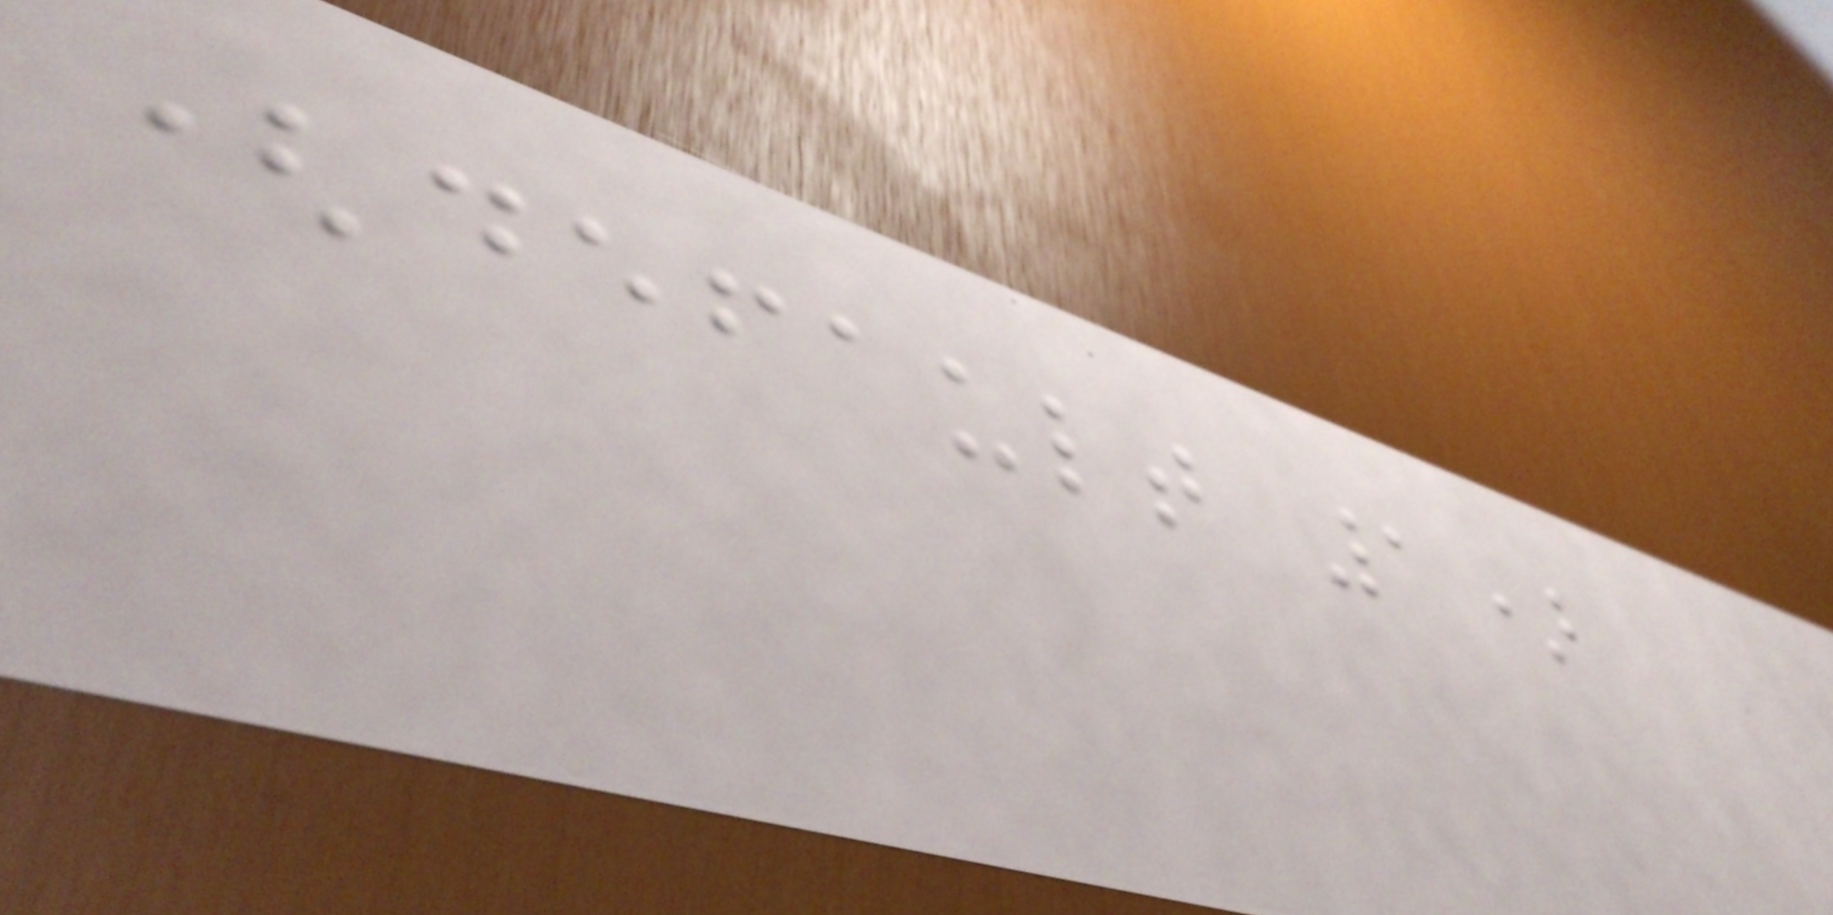(default 1)
